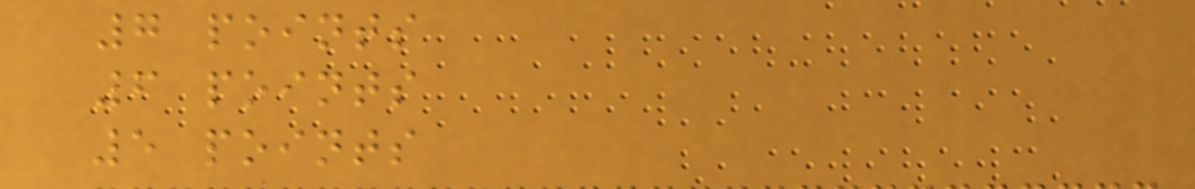7 points
6 points
5 points
